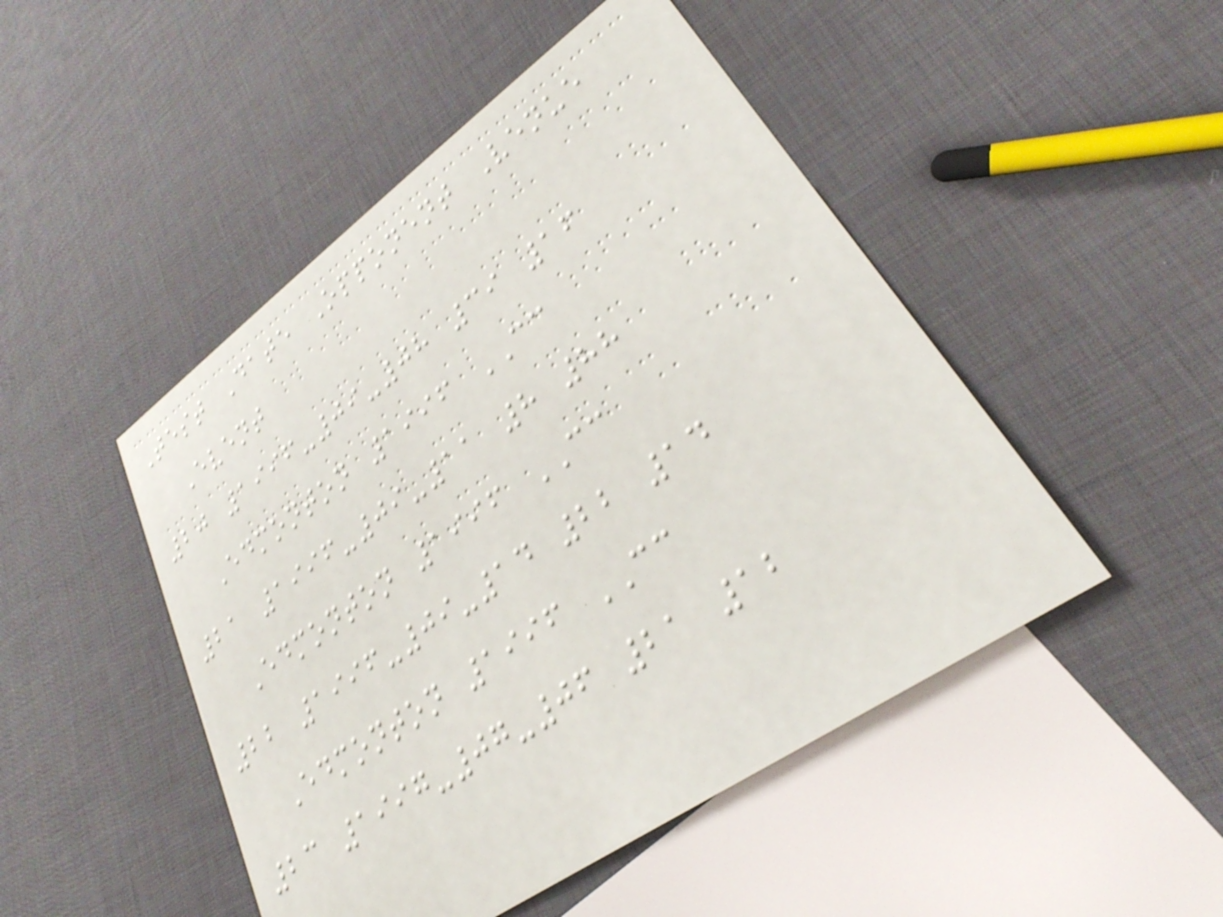Test Date Opponent Venue
Event
20 1996-09-08 39 16
Edmonton 1996 CC
21 1996-09-11 8 88
Edmonton 1996 CC
22 1996-09-14 22 14
Edmonton 1996 CC
23 1997-07-06 21 12
